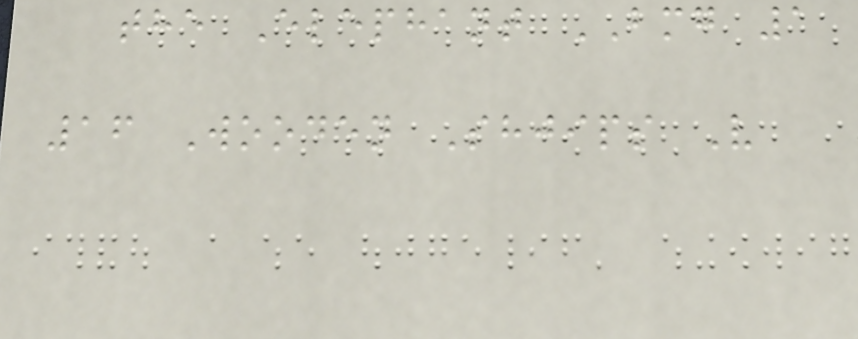the Elephant BMG 1
16 Wooden Shjips V
